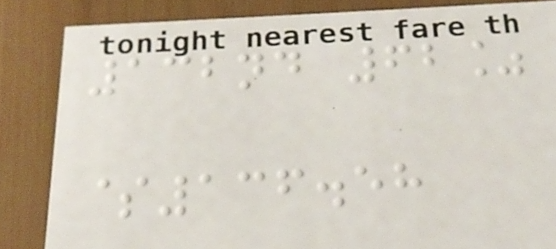132nd 62%
$136.58
